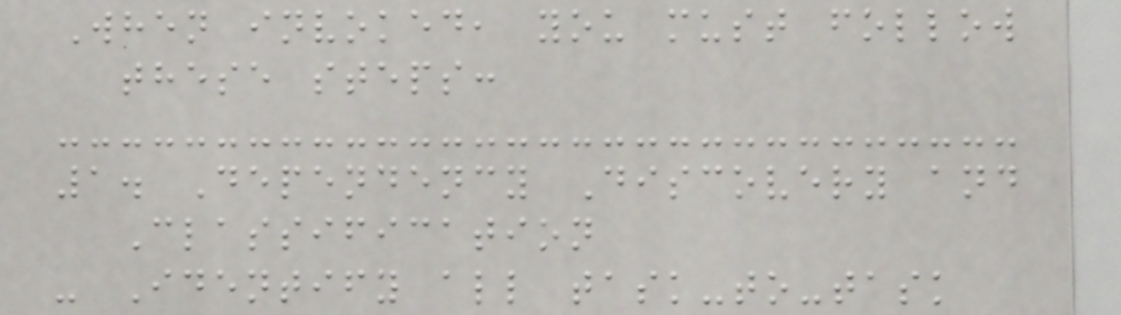When invoked, you must follow
these steps:
1. Dependency Discovery and
Classification
- Identify all task-to-task
